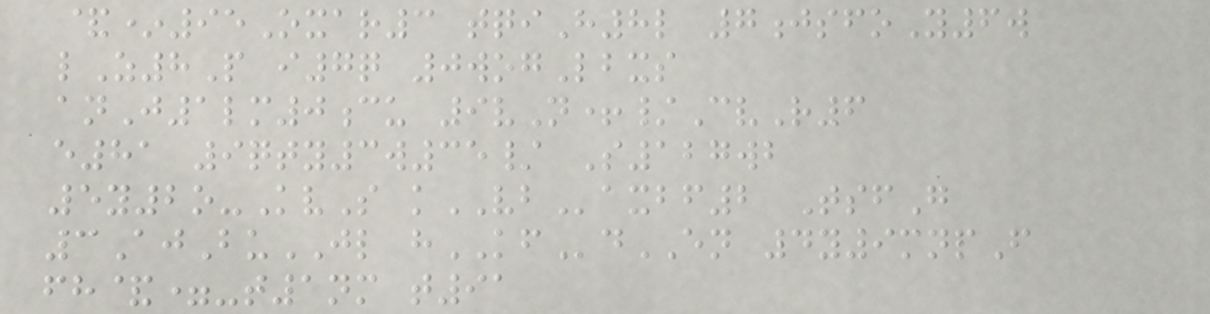&*95Oxar3 tqiH8l 7jsfoY6w
lZ8P i7q 0wogLbxs
anJ1lm0cu 9vN+/CvR6
e81 9qty3w35/ S127wb
5y2o-KvS kVBaxbf2 TsfG
3AjBuJL hKFdEN 4y9mnpF
fh&=-t1nm t91
